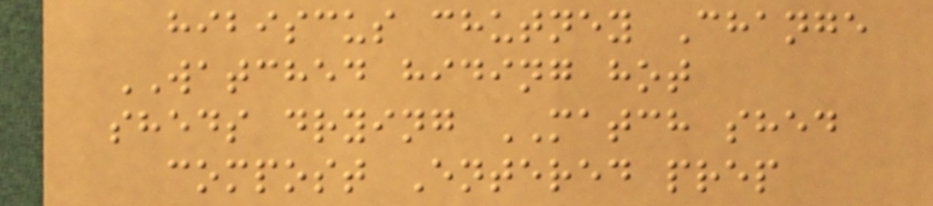hibiscus chutney Change
WATCHED hiding hot
sheds drying MATCH shed
compost Entered prep
